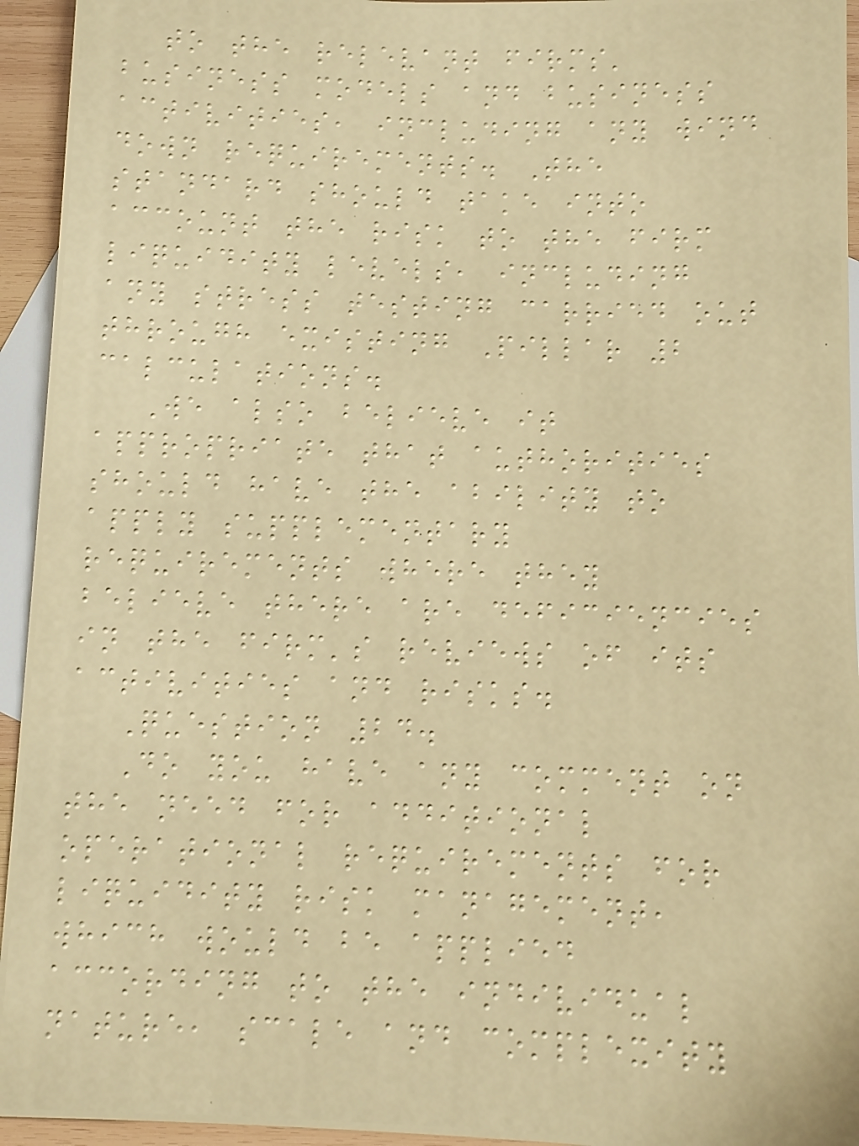to the relevant firms'
business models and business
activities, including any wind
down requirements. The
standard should take into
account the risk to the firm
liquidity levels, including
any stress testing carried out
through existing Pillar 2
calculations.
We also believe it
appropriate that authorities
should have the ability to
apply supplementary
requirements where they
believe there are deficiencies
in the firm's reviews of its
activities and risks.
Question 24.
Do you have any comment on
the need for additional
operational requirements for
liquidity risk management,
which would be applied
according to the individual
nature, scale and complexity
